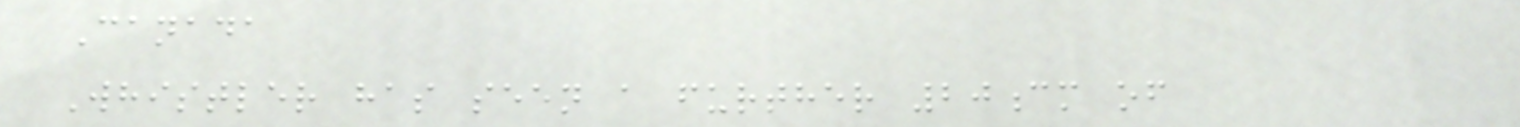Canada
Whistler has seen a further 20cm of
